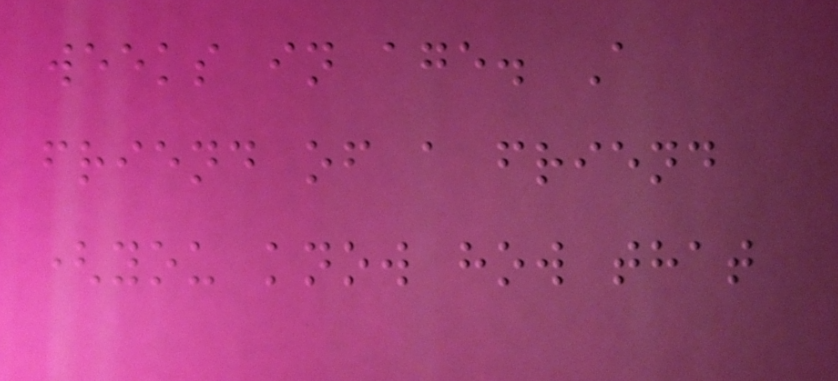weeks in age. A
friend of a friend
(you know how that
